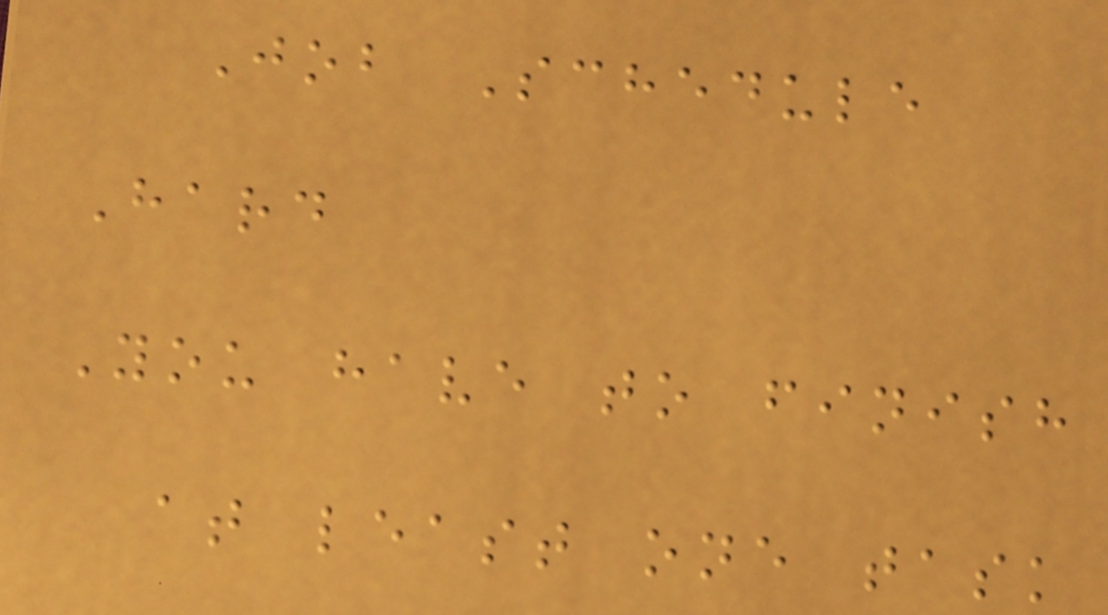Job Schedule
Hard
You have to finish
at least one task
